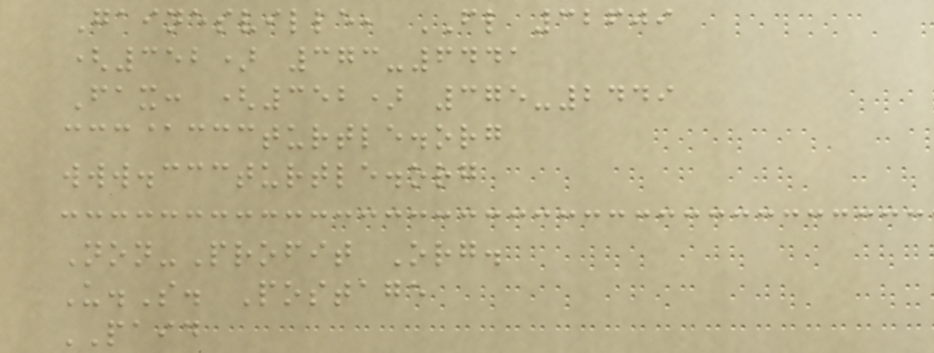Gainesville, FL 32609
(352) 373-6441
Fax: (352) 375-2449
ccc@cccturtle.org
www.cccturtle.org
Non-Profit Org.
U.S. Postage
PAID
